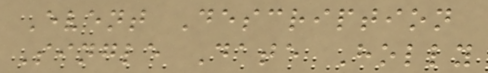Event Description
Single Date Holly
